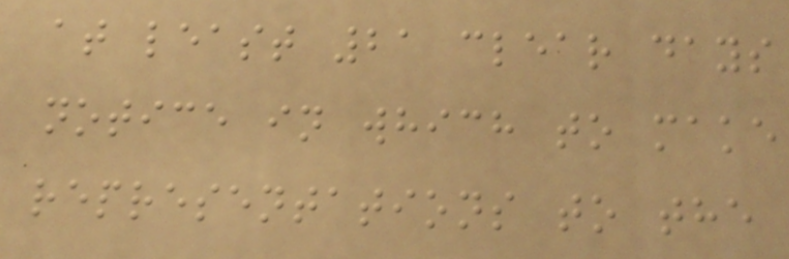at least 21 clear days
notice in which to make
representations to the
